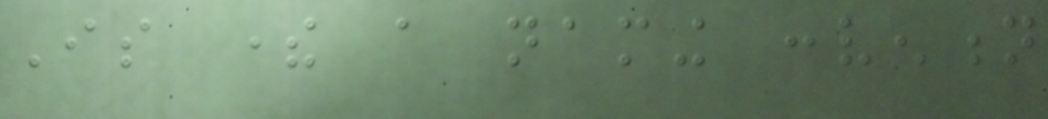Is there a naming convention
